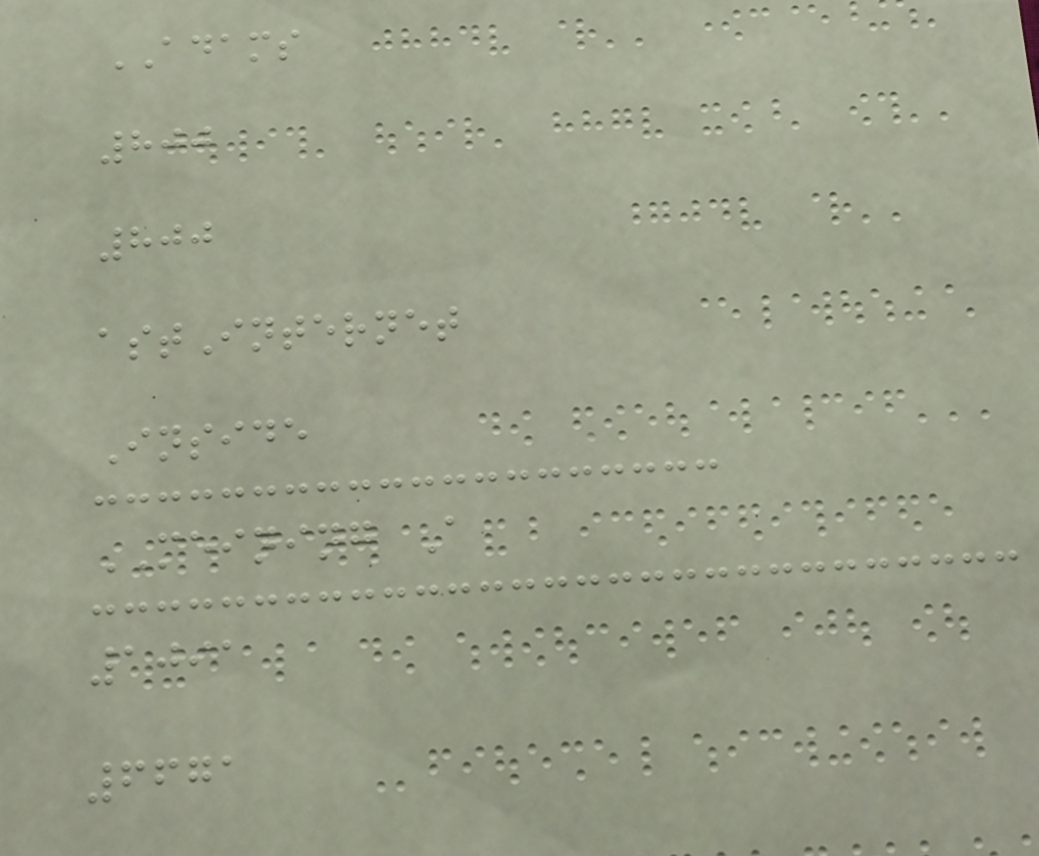ADAMS
800
800
astInternet
Inside
MEINING A
1091
6671
